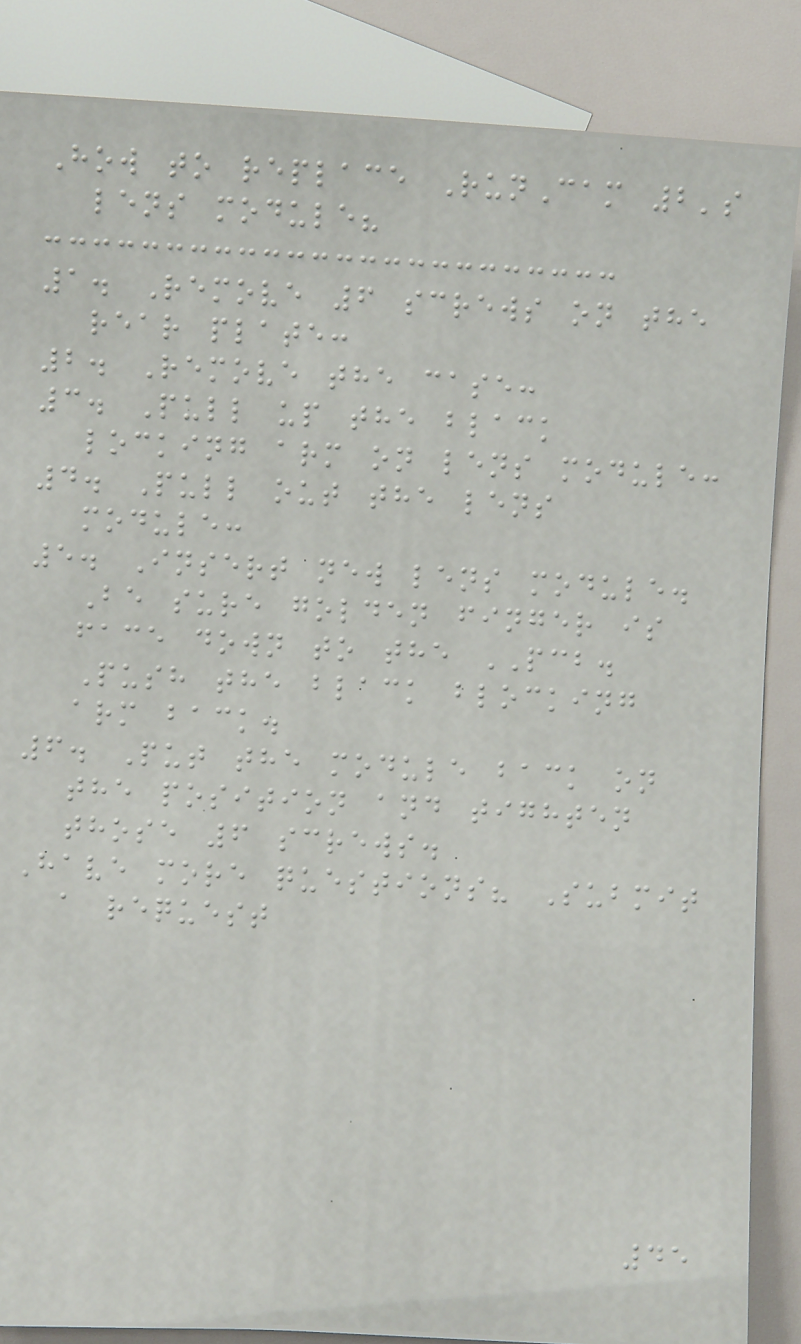How to replace RunCam 2's
lens module?
1. Remove 6 screws on the
rear plate:
2. Remove the case:
3. Pull up the black
locking arm on lens module:
4. Pull out the lens
module:
5. Insert new lens module.
Be sure golden finger is
face down to the PCB.
Push the black blocking
arm back.
6. Put the module back on
the position and tighten
those 6 screws.
Have more questions? Submit
a request
45
